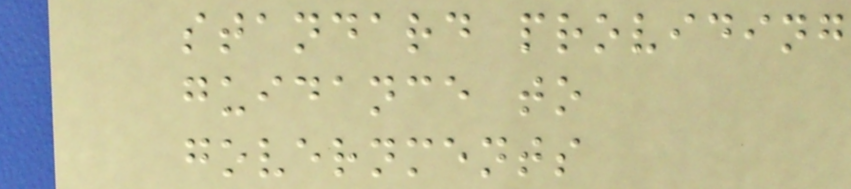standard providing
guidance to
governments
